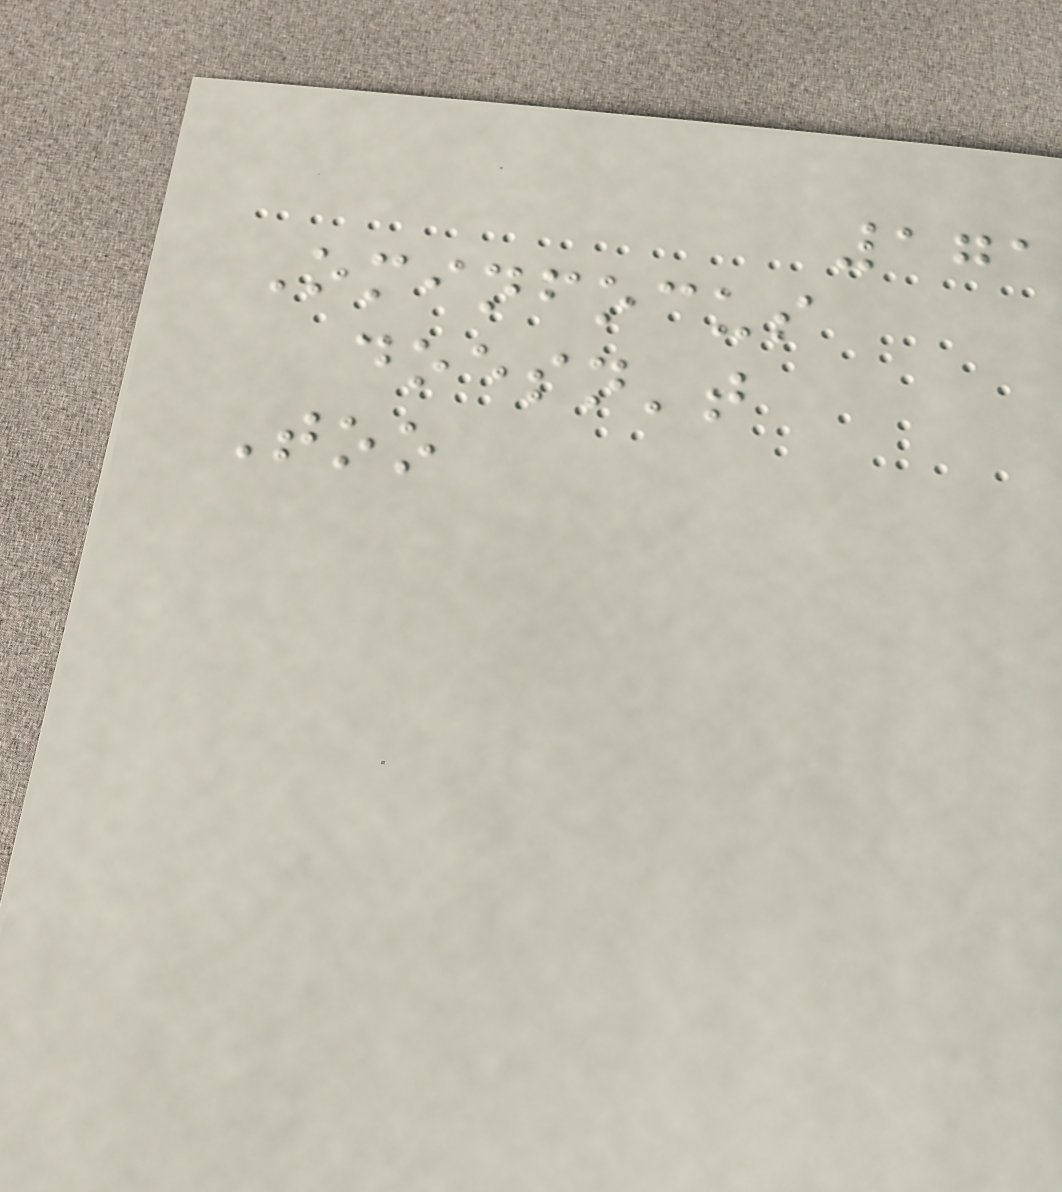171
Ominfocus
doesn't
Too
